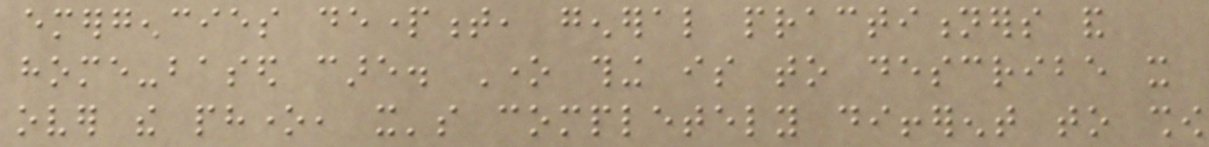emergencies department, general practitioners and
home-based care. One thing is to describe it
over the phone, it's completely different to show
